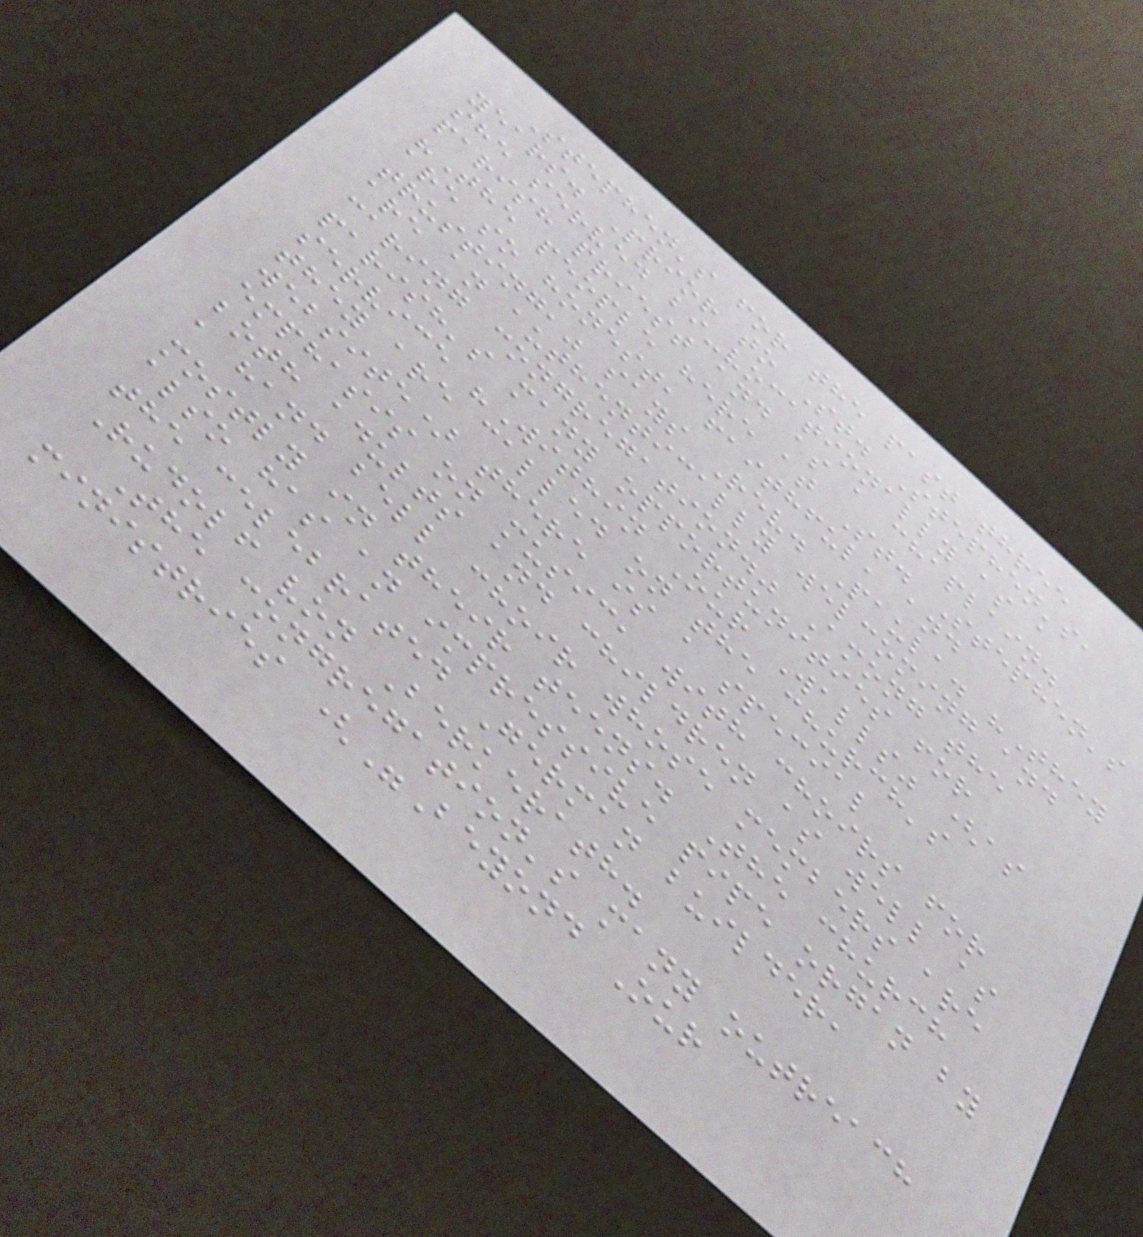Stephen's for the past three
years. Prior to St. Stephen's,
she served bi-vocationally as a
parish priest and as a chaplain.
"The people here at St. Stephen's
are so honest, faithful, and
trusting," says Rev. Paula. "They
are an authentically welcoming and
caring congregation." Among the
parish's many opportunities for
service "Within Our Walls" (as
they are called on the church's
website) there is a special
emphasis on music, with choirs for
both adults and children as well as
a hand bell choir whose members are
mostly in their teens. The church
also has an impressive pipe organ by
the celebrated German builder,
Rudolf von Berkerath.
The congregation's many outreach
ministries ("Beyond Our
